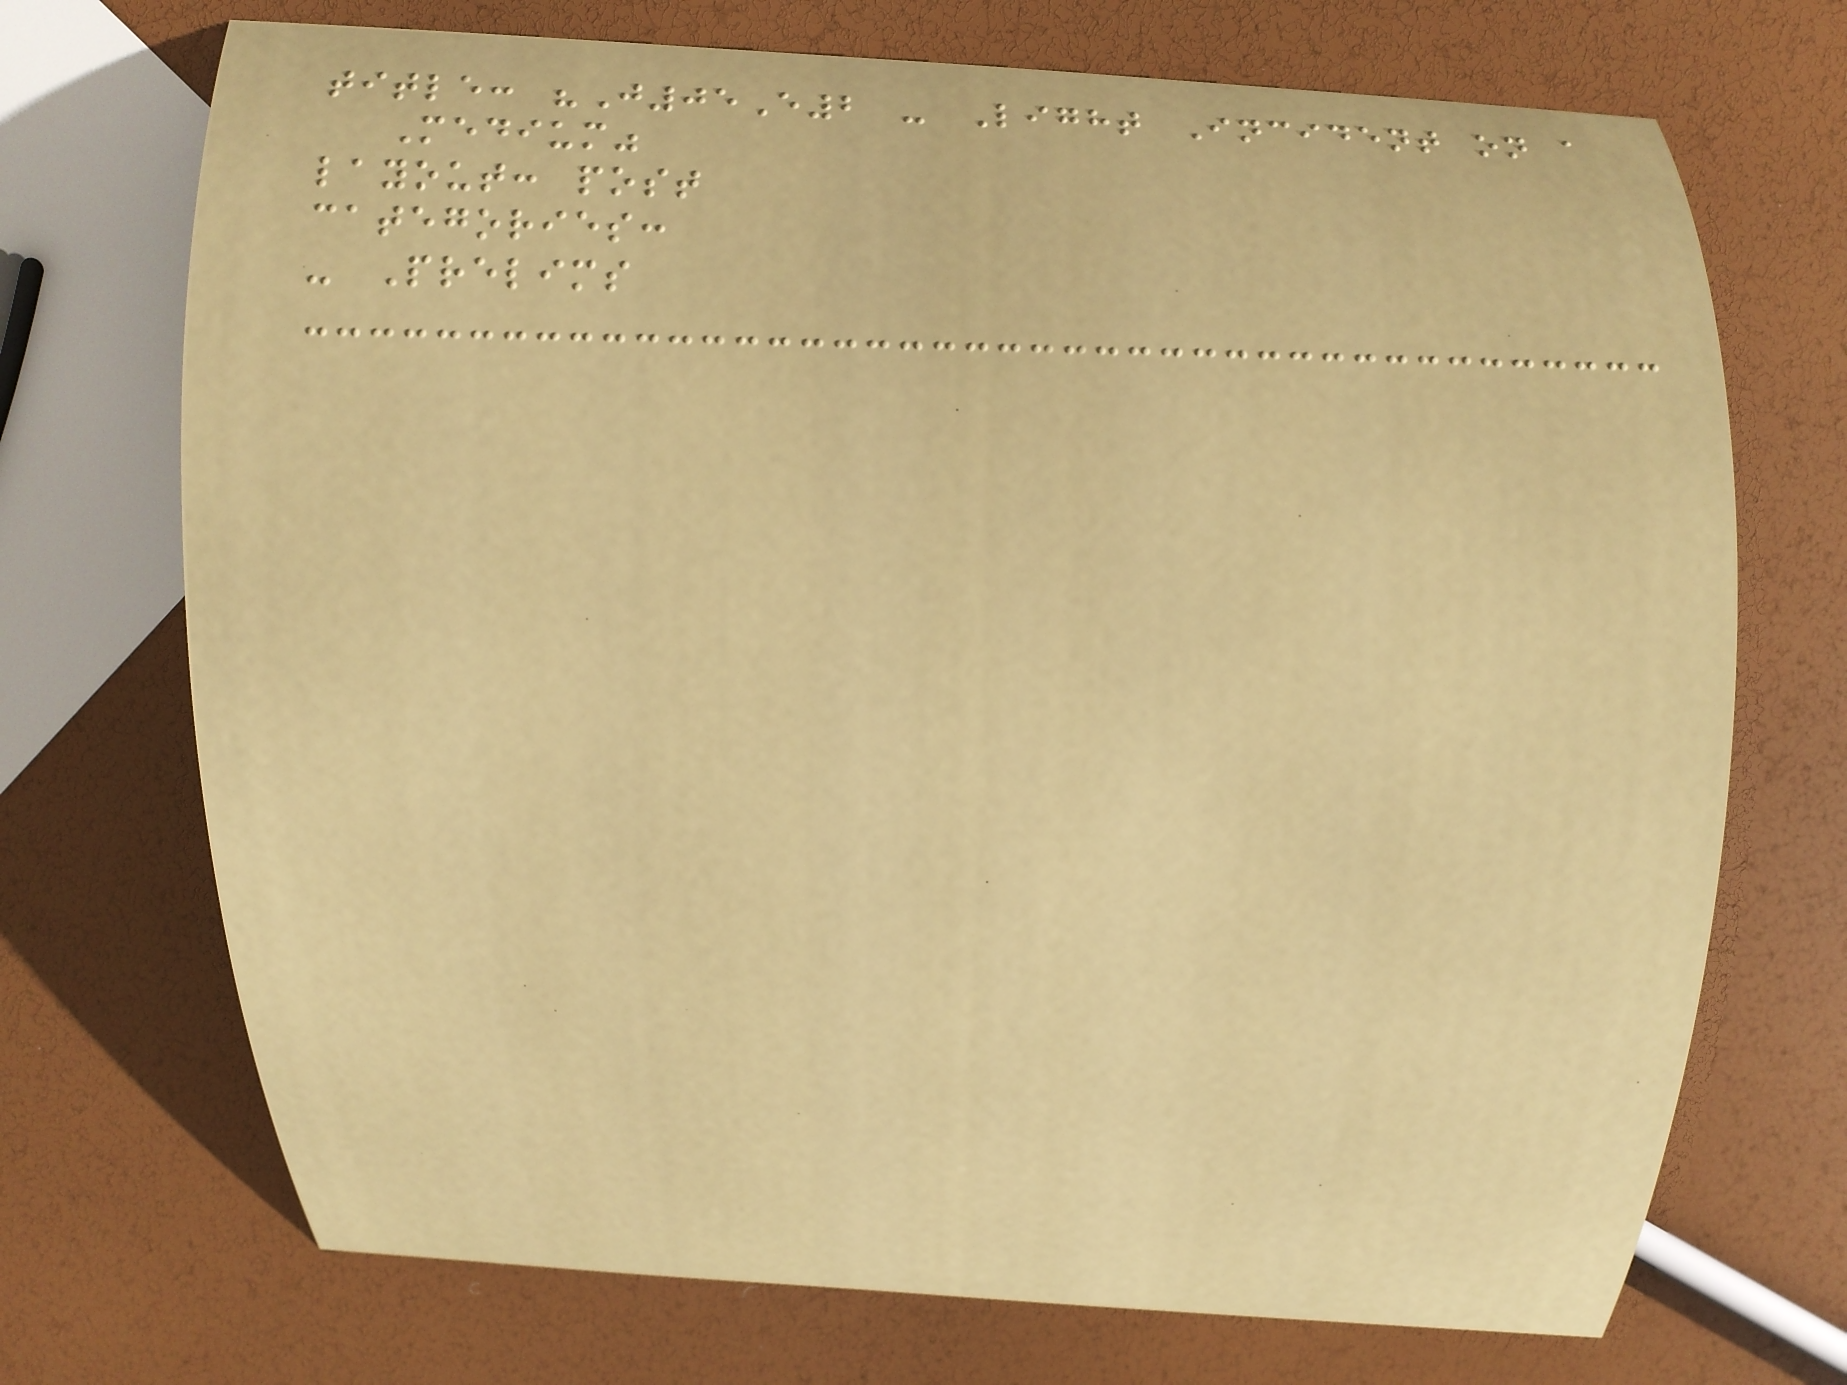title: "J05E2 - Light Incident on a
Medium"
layout: post
categories:
- Prelims
